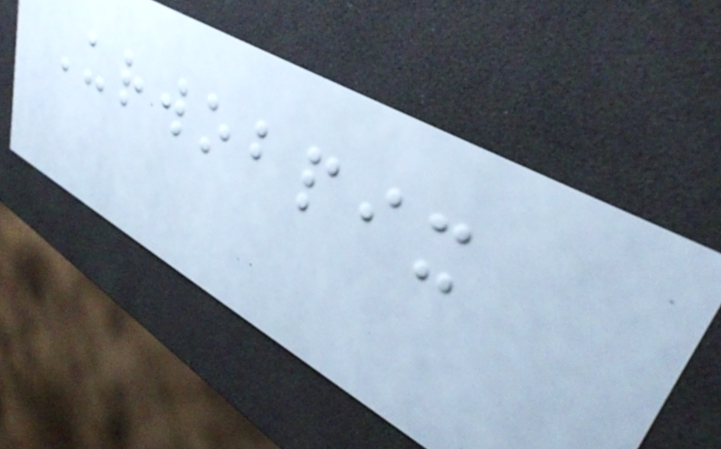Urwobpix
